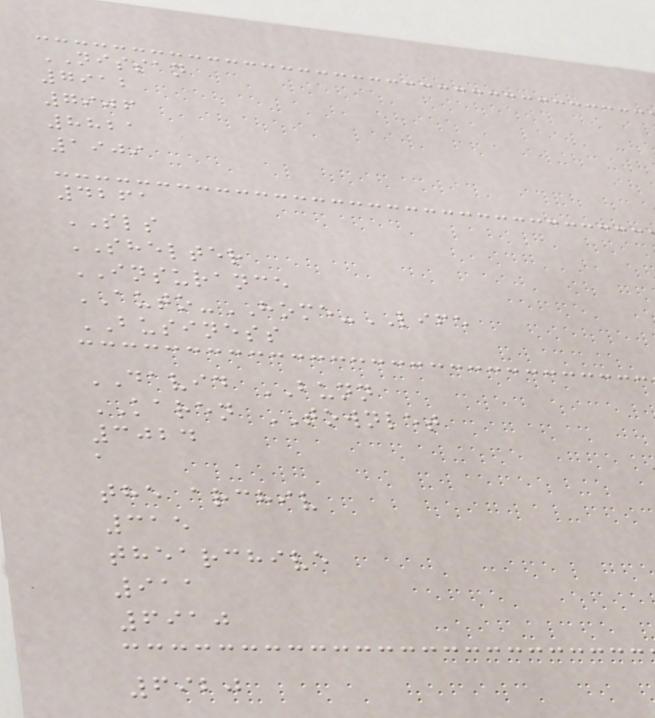NISSAN
7912
7906
8821
1909
4261
SLS
SHELTER
INSURANCE
AUTO-HOME-LIFE
BUSINESS
DAVID BUNN
KAREN TOWNLET
3024
a
the archiv
315
thearchive
911
6910
6920
